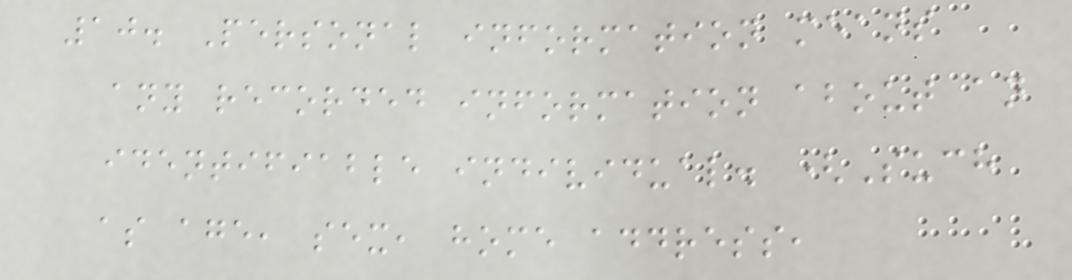10. Personal information means
any recorded information about an
identifiable individual. (Such
as age, sex, home address,
